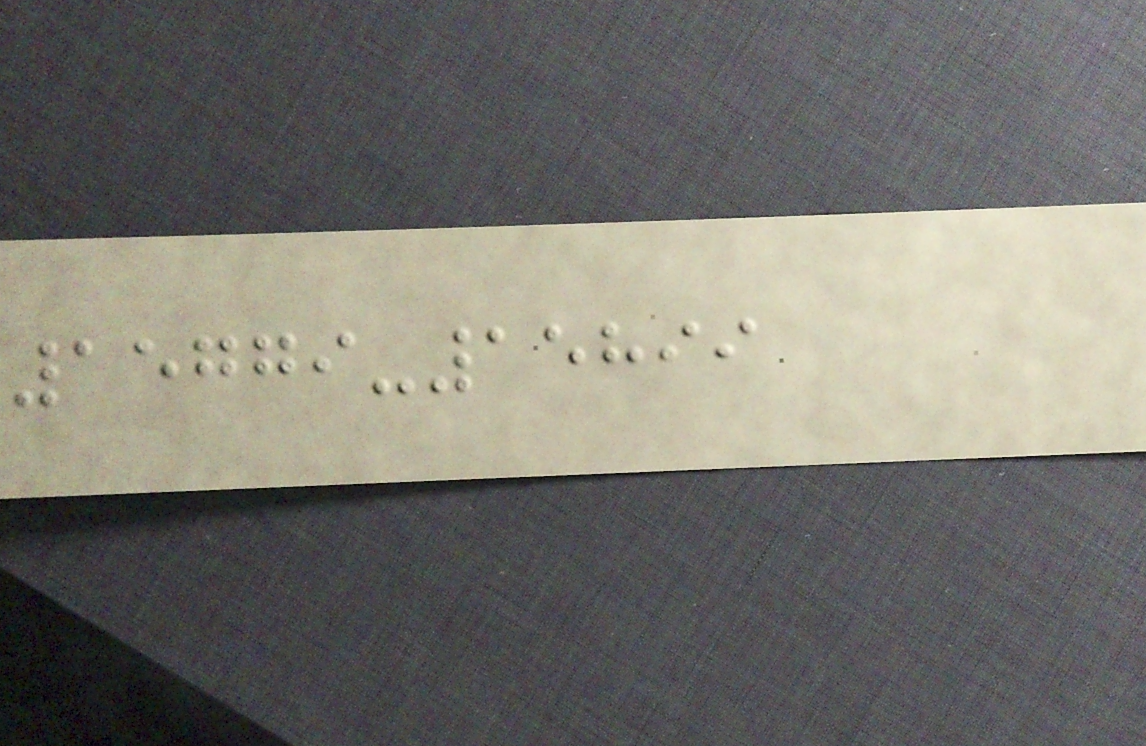15779-15899
